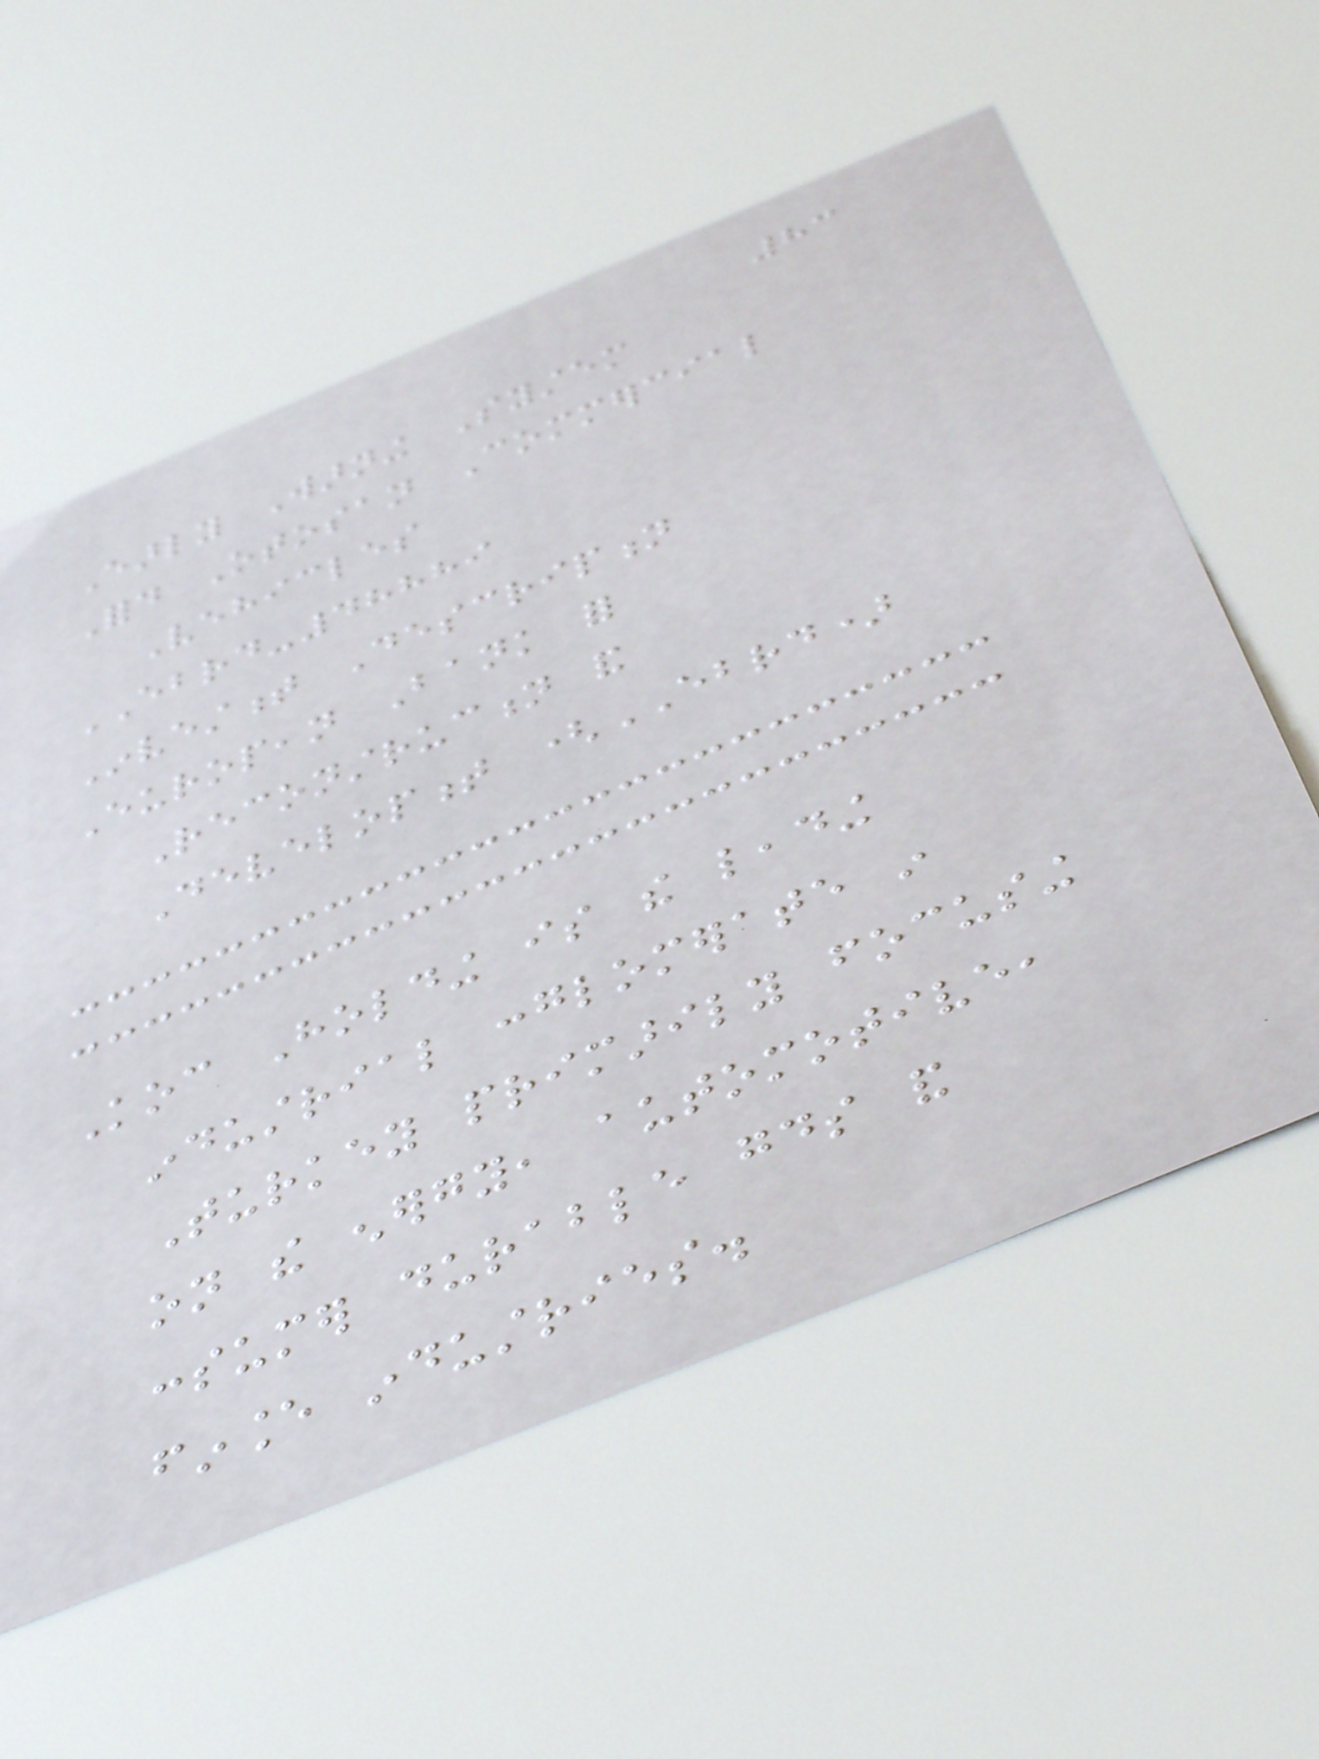83
Early Warning System
Ford Otosan Commercial
Vehicles
EBRD-48889
Investment Description
European Bank for
Reconstruction and
Development (EBRD)
Koc Holding is the leading
industrial conglomerate in
Turkey primarily focusing
on the energy, automotive,
consumer durable goods and
finance industries.
